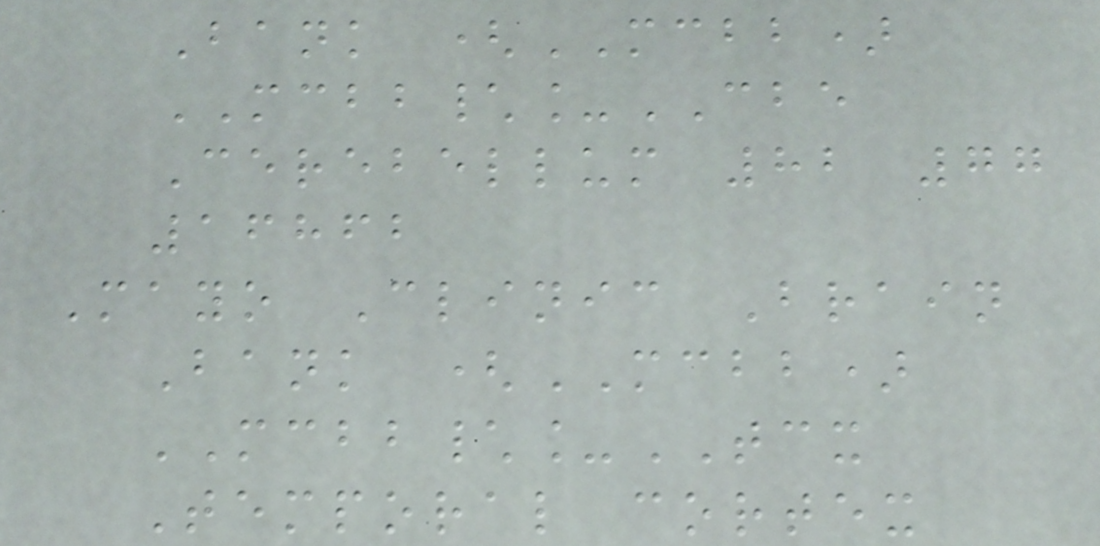Bank (MCBB)
MCBB\_CBE
Cerebellum 82 77
16862
Mayo Clinic Brain
Bank (MCBB)
MCBB\_TCX
Temporal cortex
